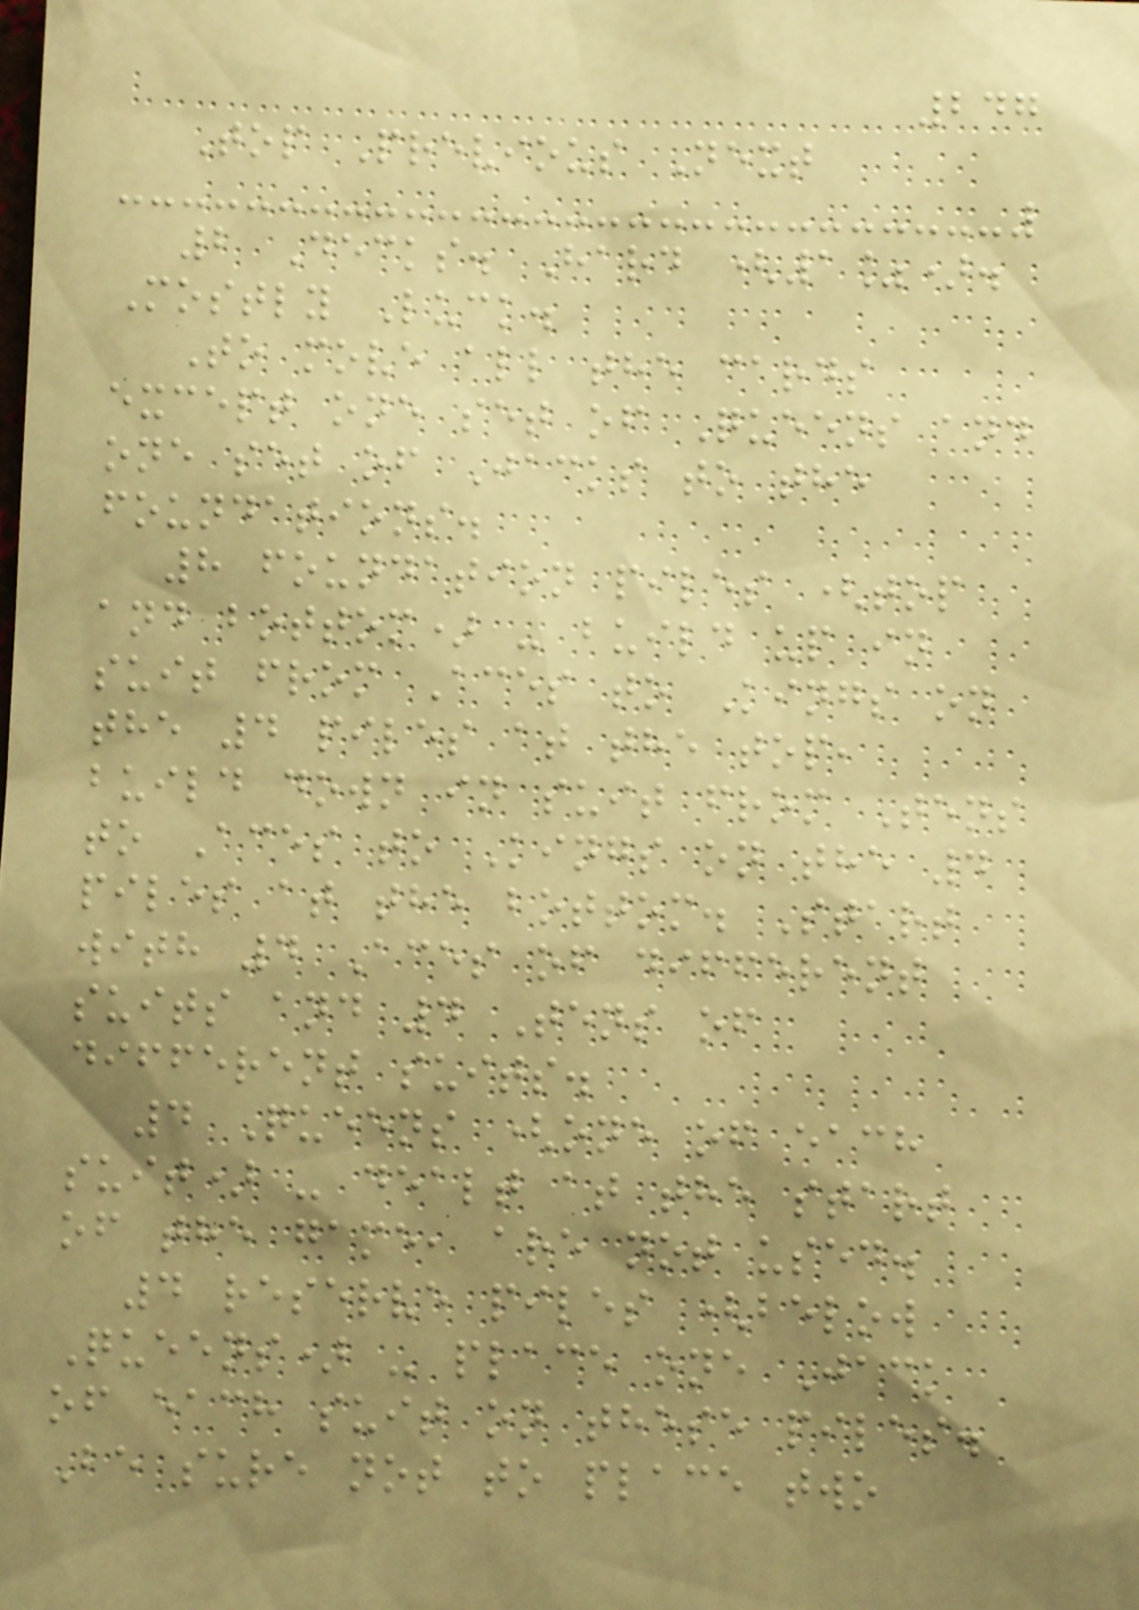247
Top Previous Next
2 Decks. Hard (1%).
Mostly Luck.
To move all the cards
except one set of Queens and
one set of Jacks to the
foundations.
8 foundation piles (top
and bottom) - build up in
suit from Aces to Kings on
the 4 piles at the top,
build down in suit from Tens
to Aces to Kings on the 4
piles at the bottom. Start
with 4 Aces of different
suits and 4 Tens of
different suits.
4 Queens (one of each
suit) - dealt at the start
of the game, are not used.
4 reserve piles (below
Queens) - place one Jack
of each suit on these piles.
Be sure not to place two
